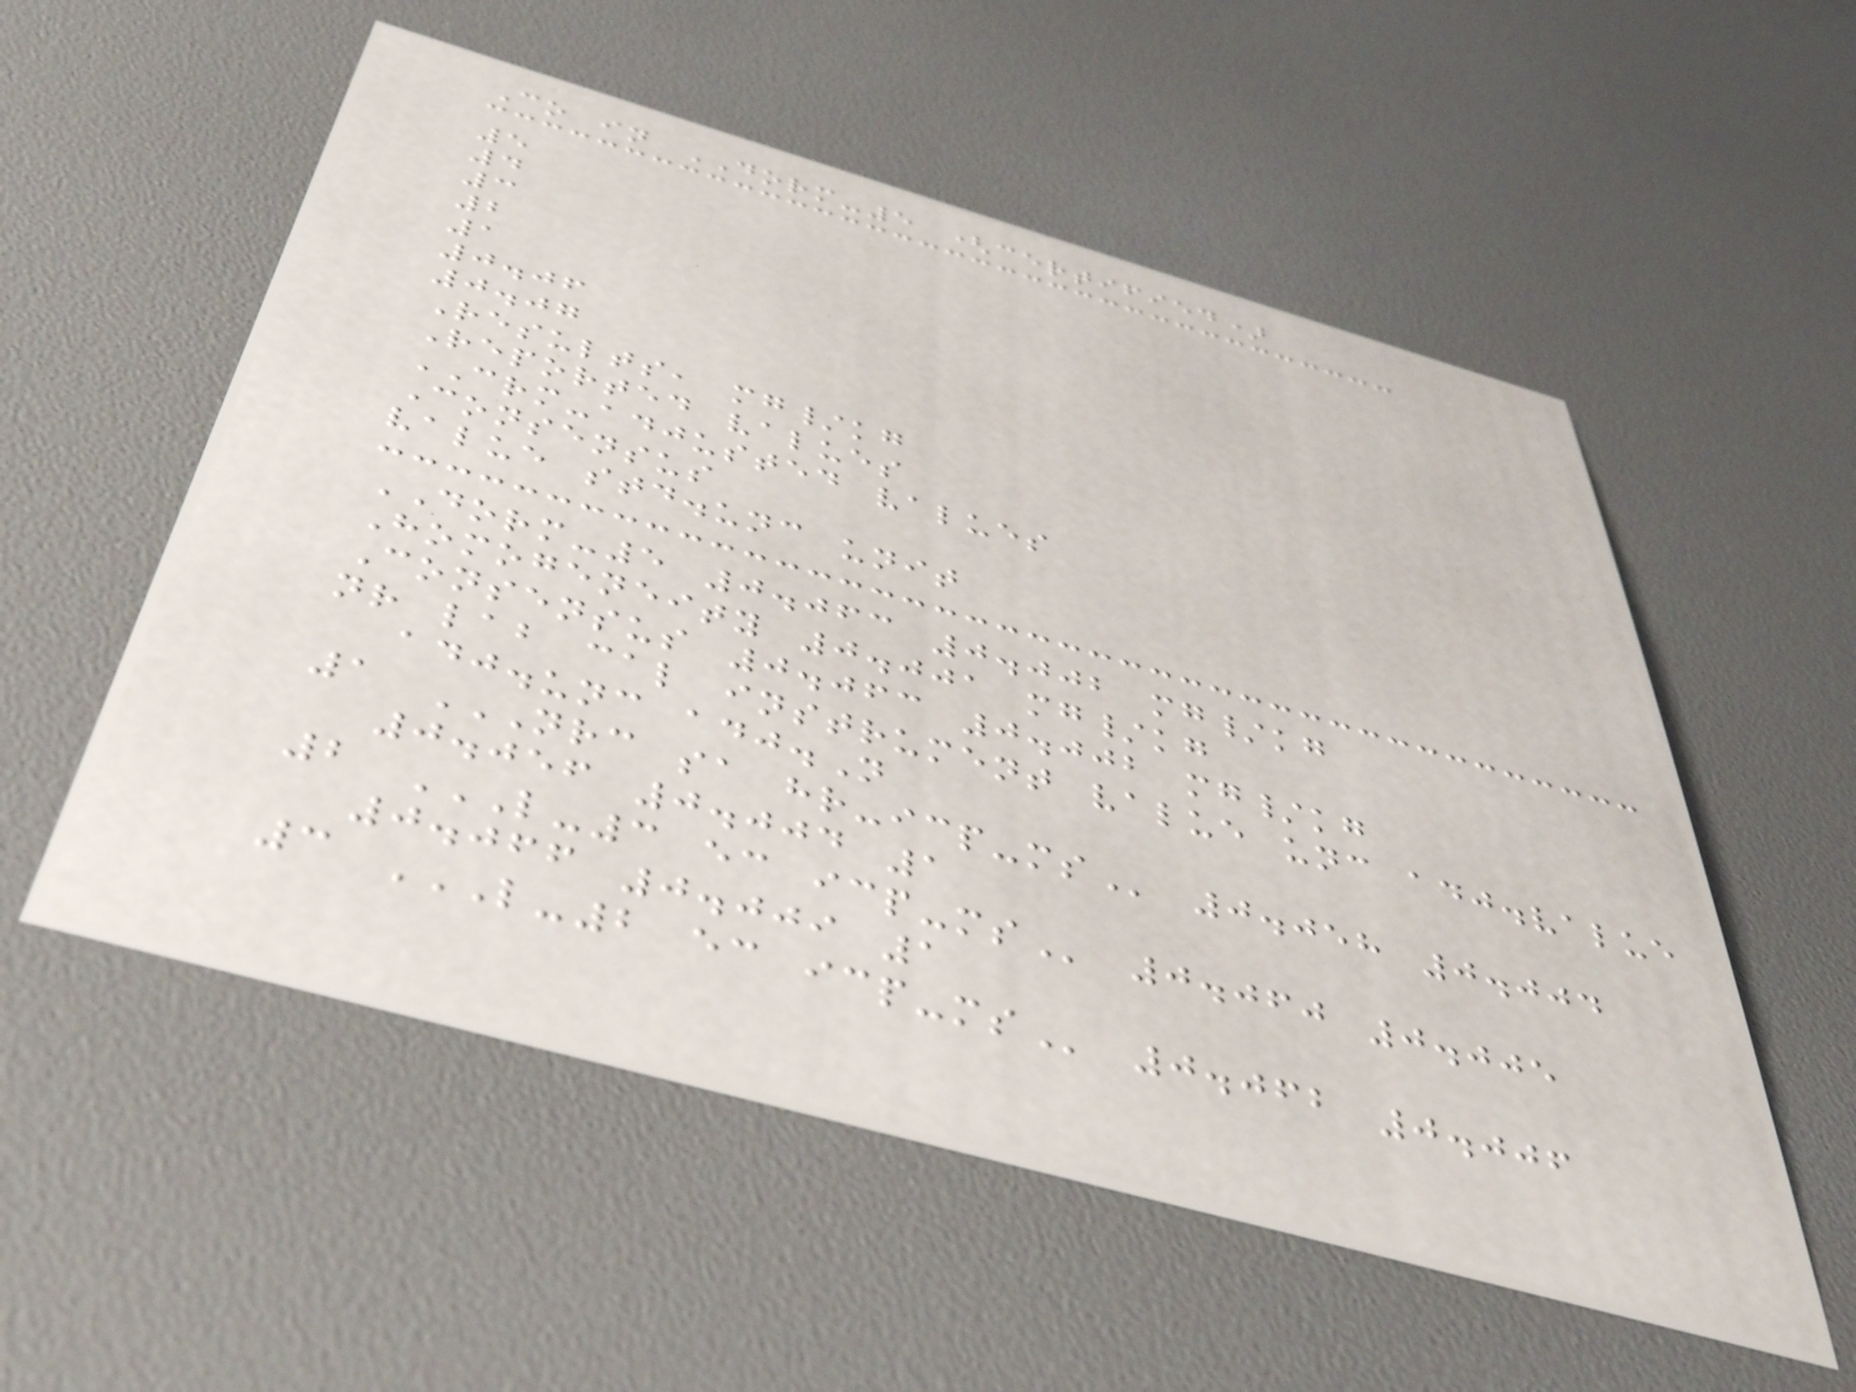Co in DORM-5 (certified)
5
4
3
2
1
0.06
0.07
Results, mg/kg
Reported values
CRM-adjusted values
Consensus
value std.unc unit
DORM-5 0.063 0.002 mg/kg
Homogeneity 0.001 mg/kg
Consensus 0.063 0.002 mg/kg
nr lab cal instrument value unc adj.value
adj.unc adj.N
1 NRC SA HR-ICP-MS 0.058 0.004
0.056 0.004 1
2 L-3 EC ICP-MS 0.060 0.005
0.066 0.009 1
3 L-2 EC ICP-MS 0.062 0.006
